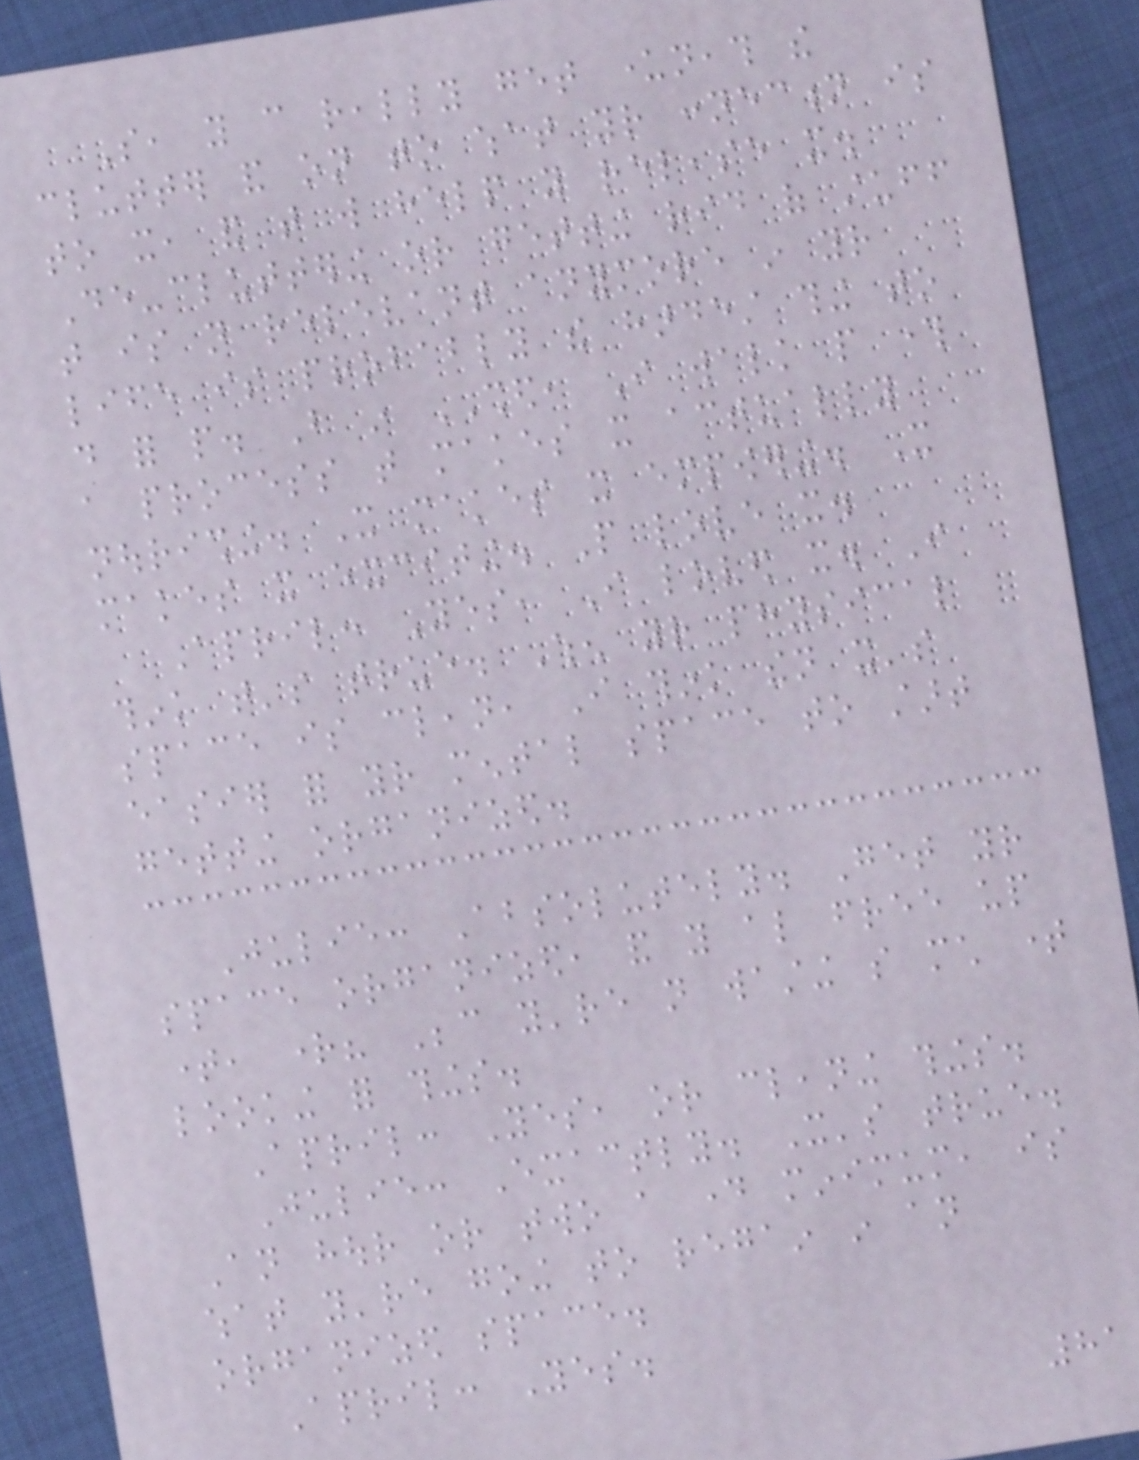So, you can really get underneath the
clutter and on to what your connection is
to it, and that will help you release it.
De-cluttering or getting rid of stuff
that is not relevant anymore in your
life is probably the hardest thing to
do for people. But in SHED, I walk people through
a process that makes it actually
nourishing. It makes it empowering. It
makes it exciting. People love it.
April: Yes, I loved it. I
think that's true. When your physical
space is clean, I think then it's
easier for your mental space to start
getting organized.
Julie: Absolutely. Get your
space organized, and you also free up
time, right? Because you're not wasting so much time
looking for things.
April: Yes, or cleaning things.
Julie: Exactly. It's true.
An hour or two a day minimum, is
what you're going to regain in an
organized space.
April: Yes.
81
